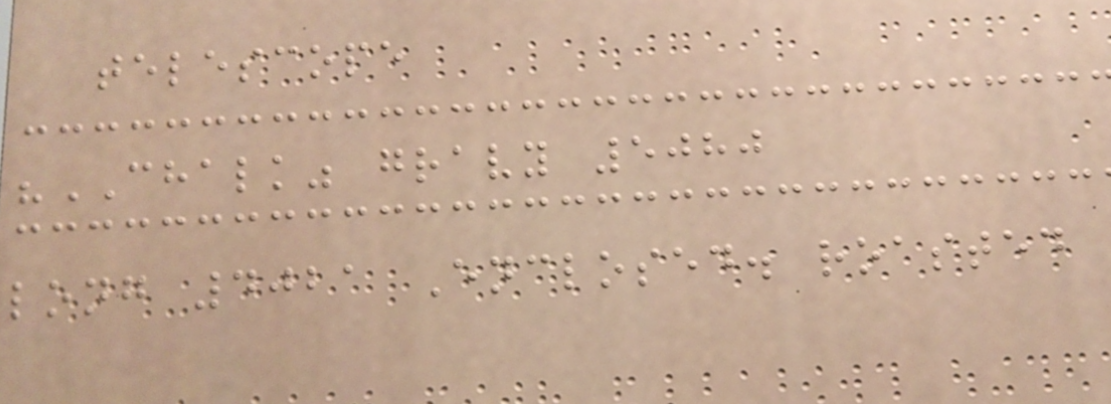telescope
"CHALK" gravy 5080
long 4021 Enclosed. roasted
